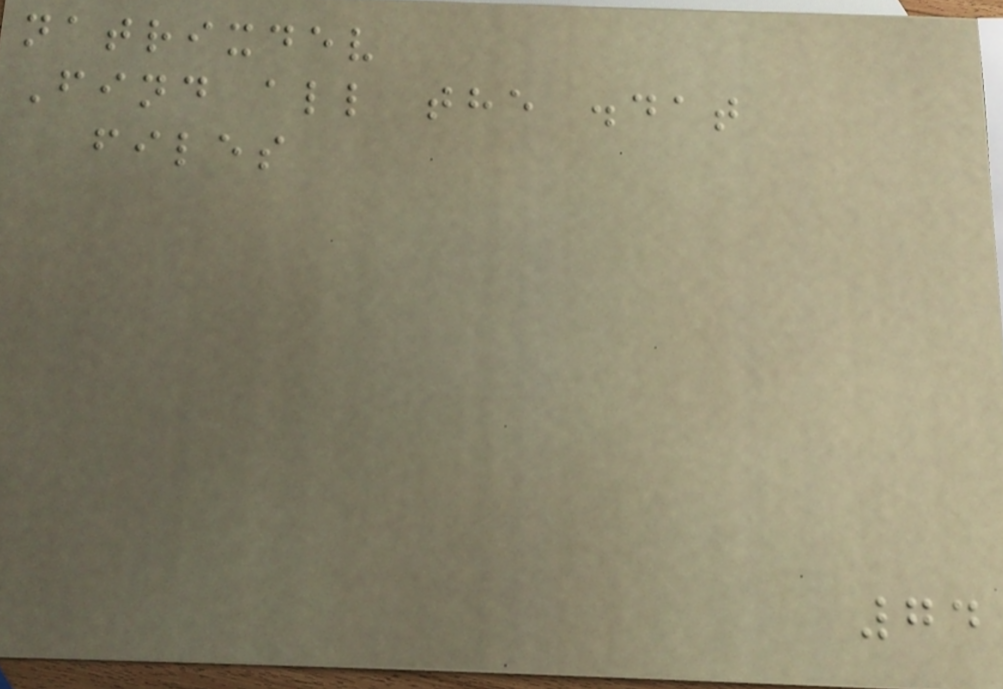natrixdev
Find all the .dat
files
74
